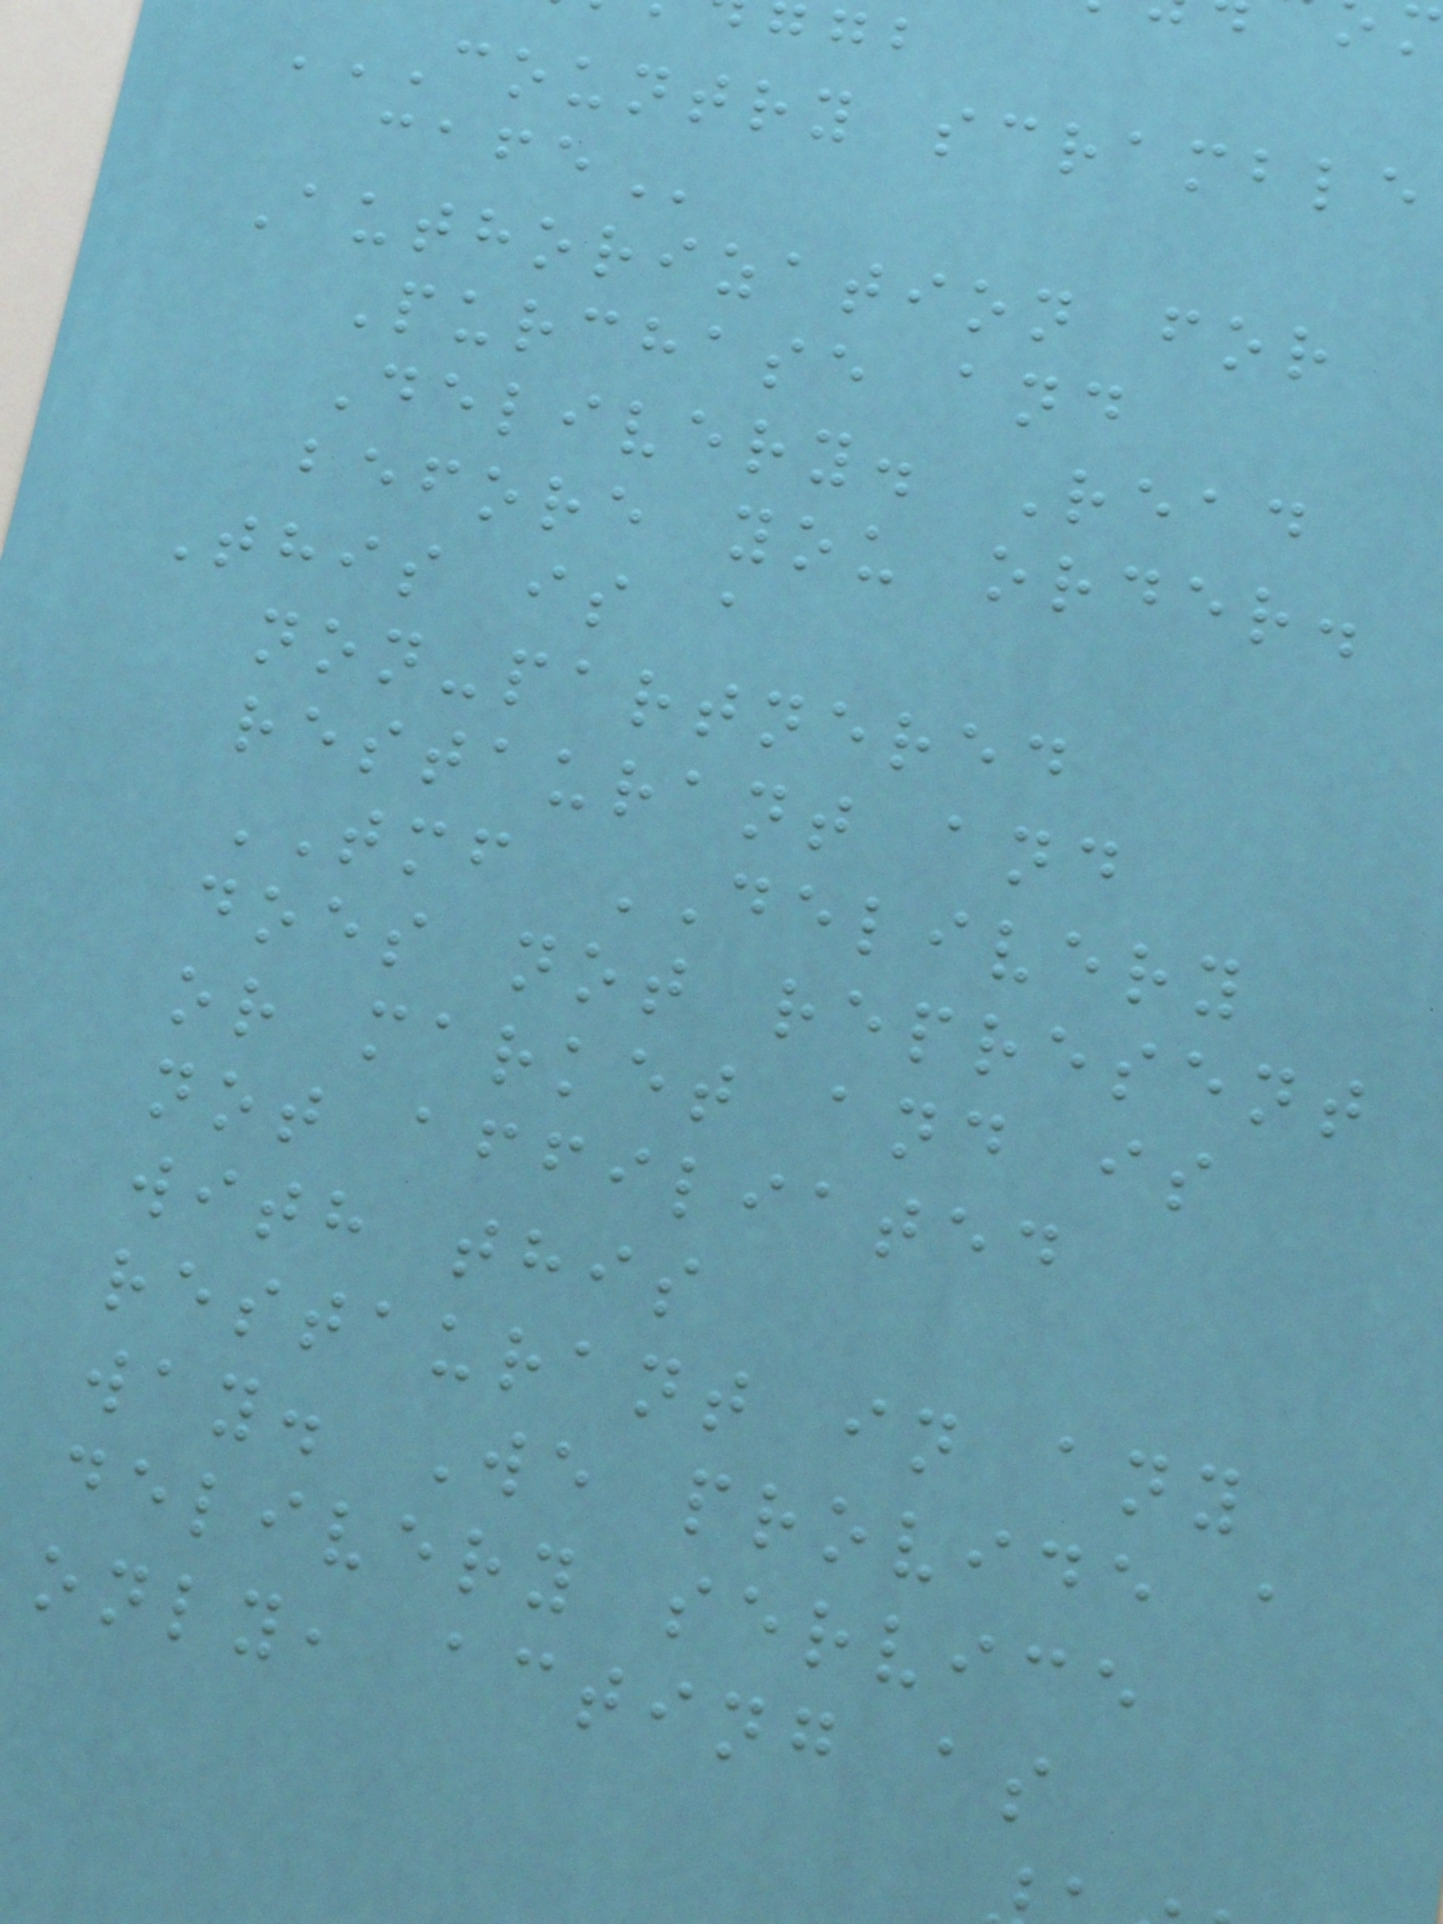Authorization for
Purchase and
Delivery. Read
before you order.
This is a
non-partnered
restaurant and
TMF DELIVERY
does not represent
or market and is
not affiliated
with this
restaurant in any
way. We provide a
delivery service
only, acting as
